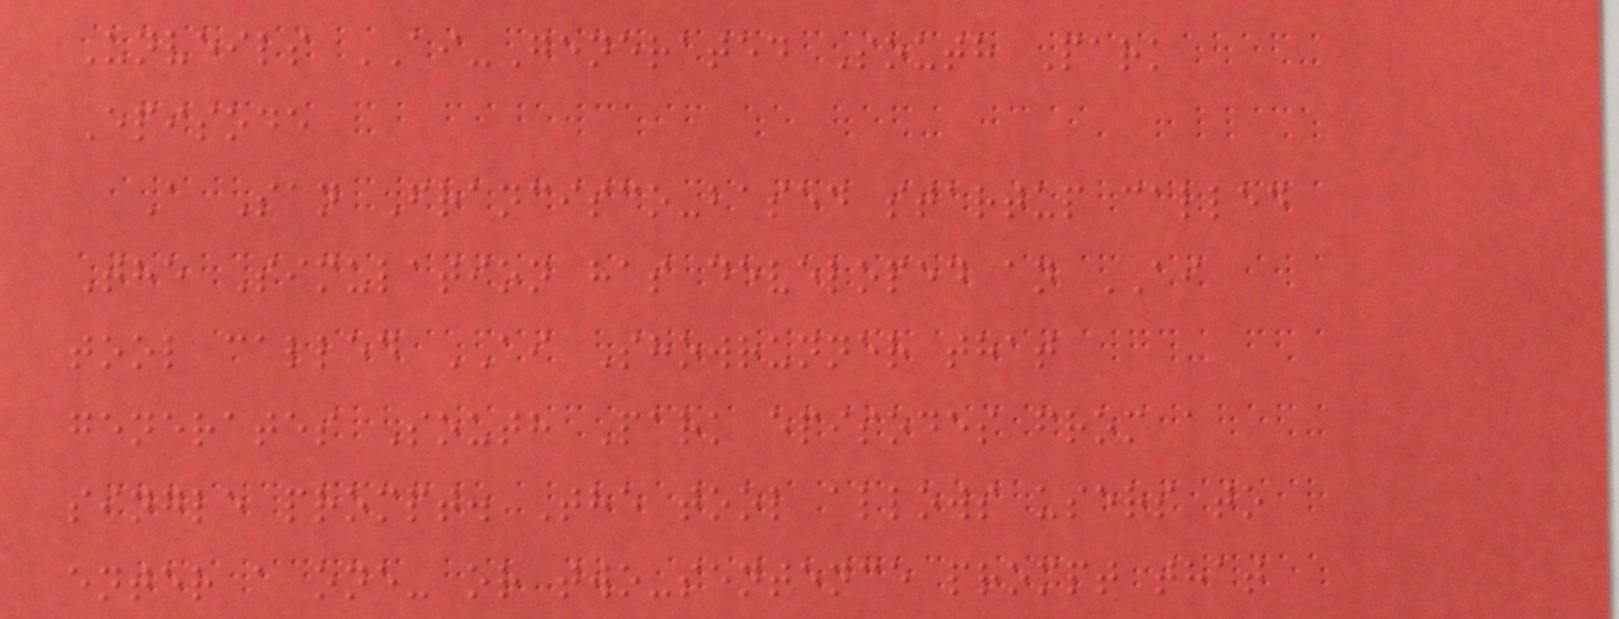Unveils AI-Generated South Park
Episode
A San Francisco-based startup called
The Simulation has developed an AI
tool called AI Showrunner that
generates South Park episodes from a
single prompt. The tool allows users to
enter a one- or two-sentence prompt that
